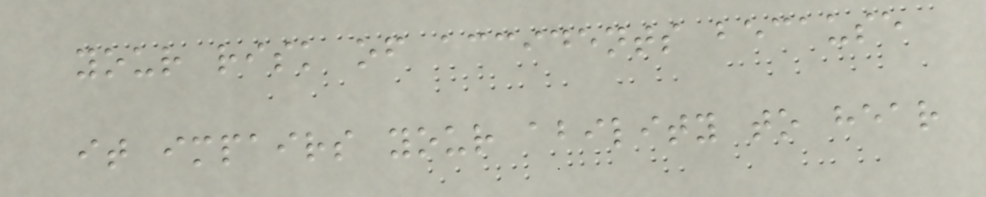your risk of accidents because
it impairs your ability to hear
